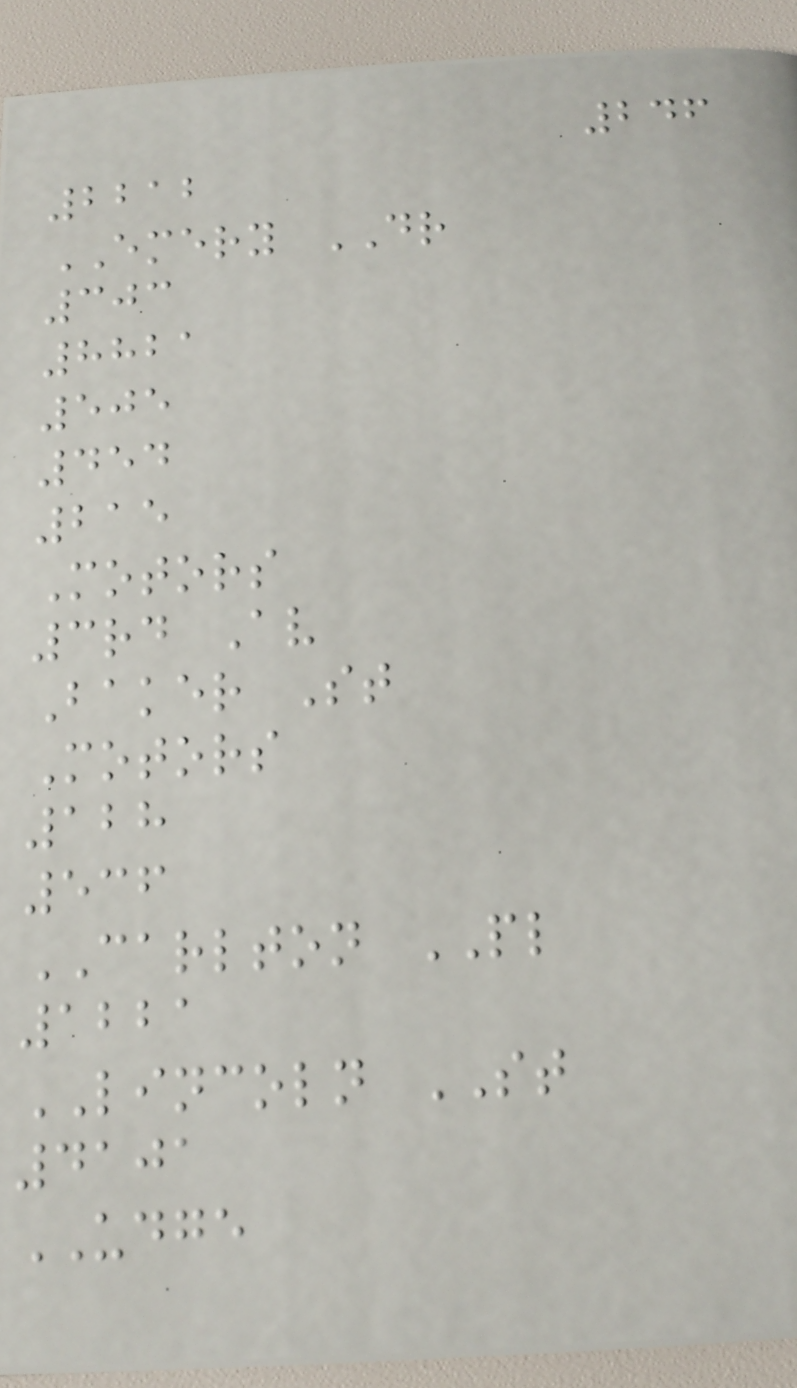246
2212
EMERY DR
303
8821
505
454
215
Motors
3rd Av
Baker St
Motors
128
536
CARLTON PL
1221
LINCOLN ST
4101
UDGE
